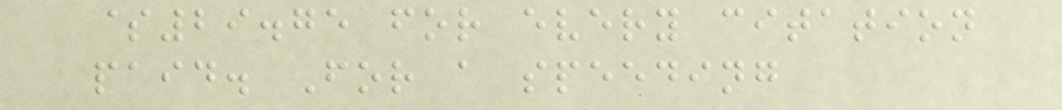$29.75 for every citation
paid. For a speeding
